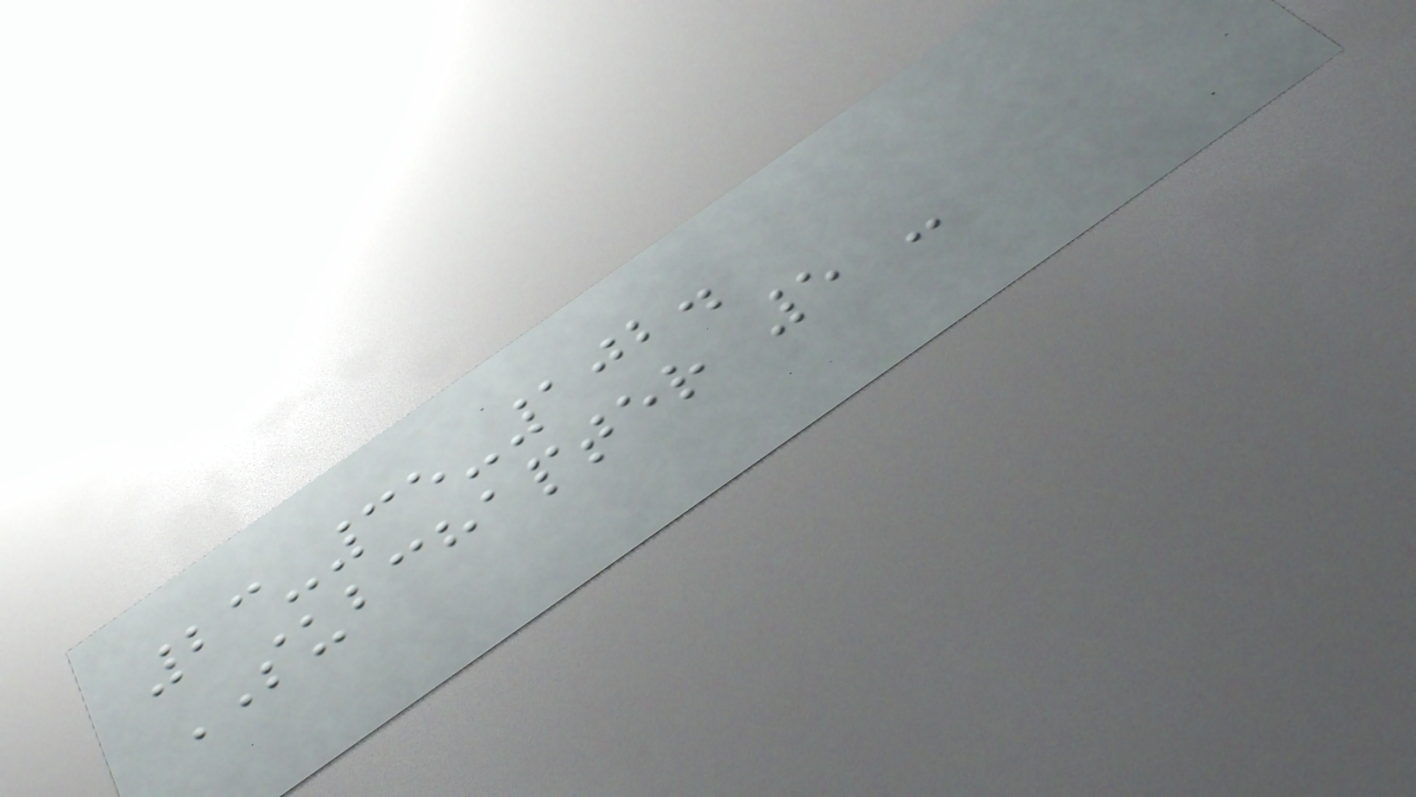23-35-102.
SUBCHAPTER 5 -
